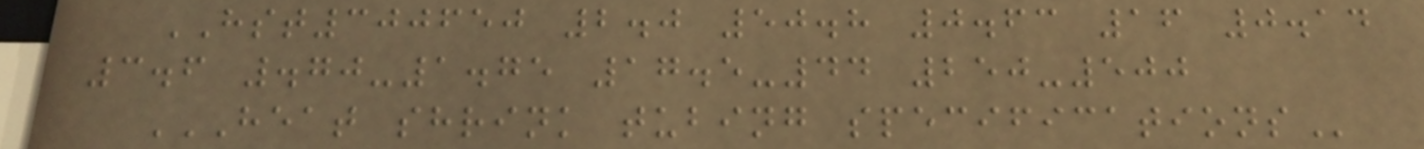HST300650 2.0 50.8 0.63 16 0.14
3.6 .70-1.75 17.5-44 250-500
HEAT SHRINK TUBING SPECIFICATIONS
